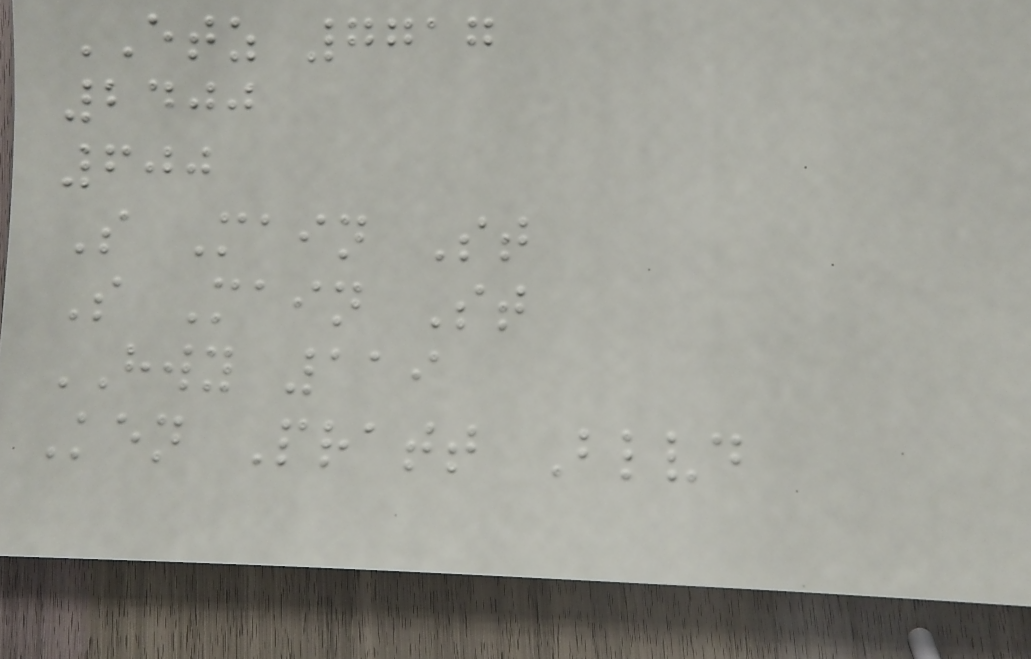ETZ 7717
2400
600
S Main St
S Main St
HWY 119
Ken Pratt Blvd
